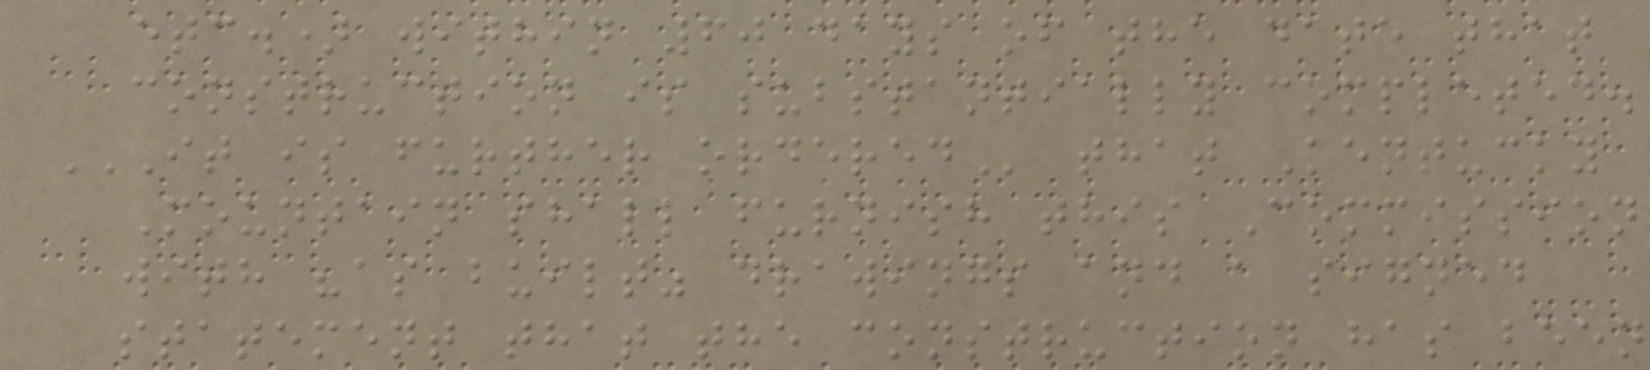etc.) within 60 days of the date that
construction is substantially completed.
IT IS FURTHER ORDERED that Kentucky
Mountain shall furnish this Commission
with "as built" drawings and a signed
statement that the construction has been
